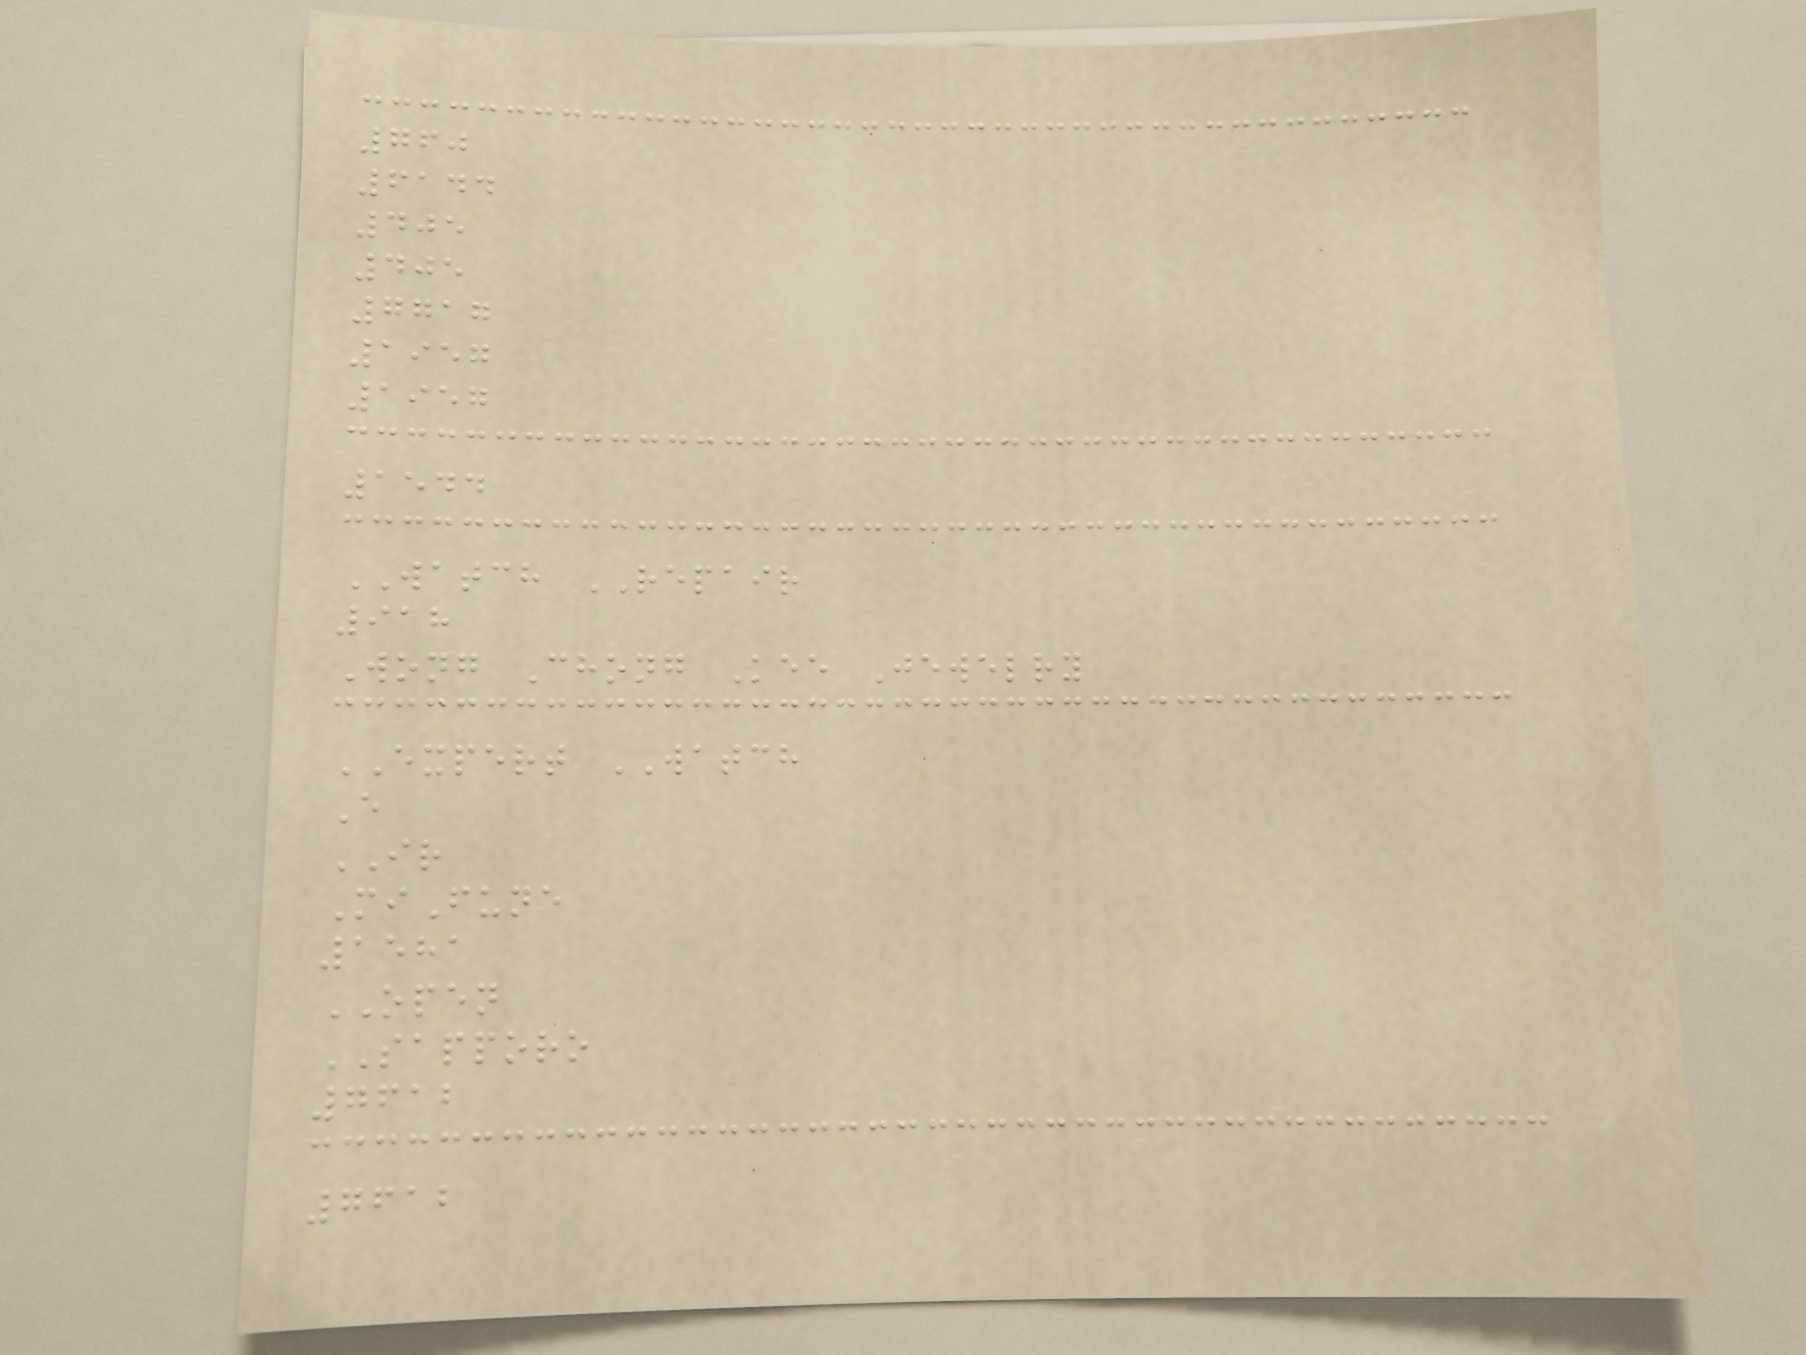760
6144
405
405
7717
1957
1957
1544
WATCH REPAIR
918
Wong Chong Kee Jewelry
EXPERT WATCH
E
IR
MiFune
1581
OPEN
SAPPORO
7612
7612
